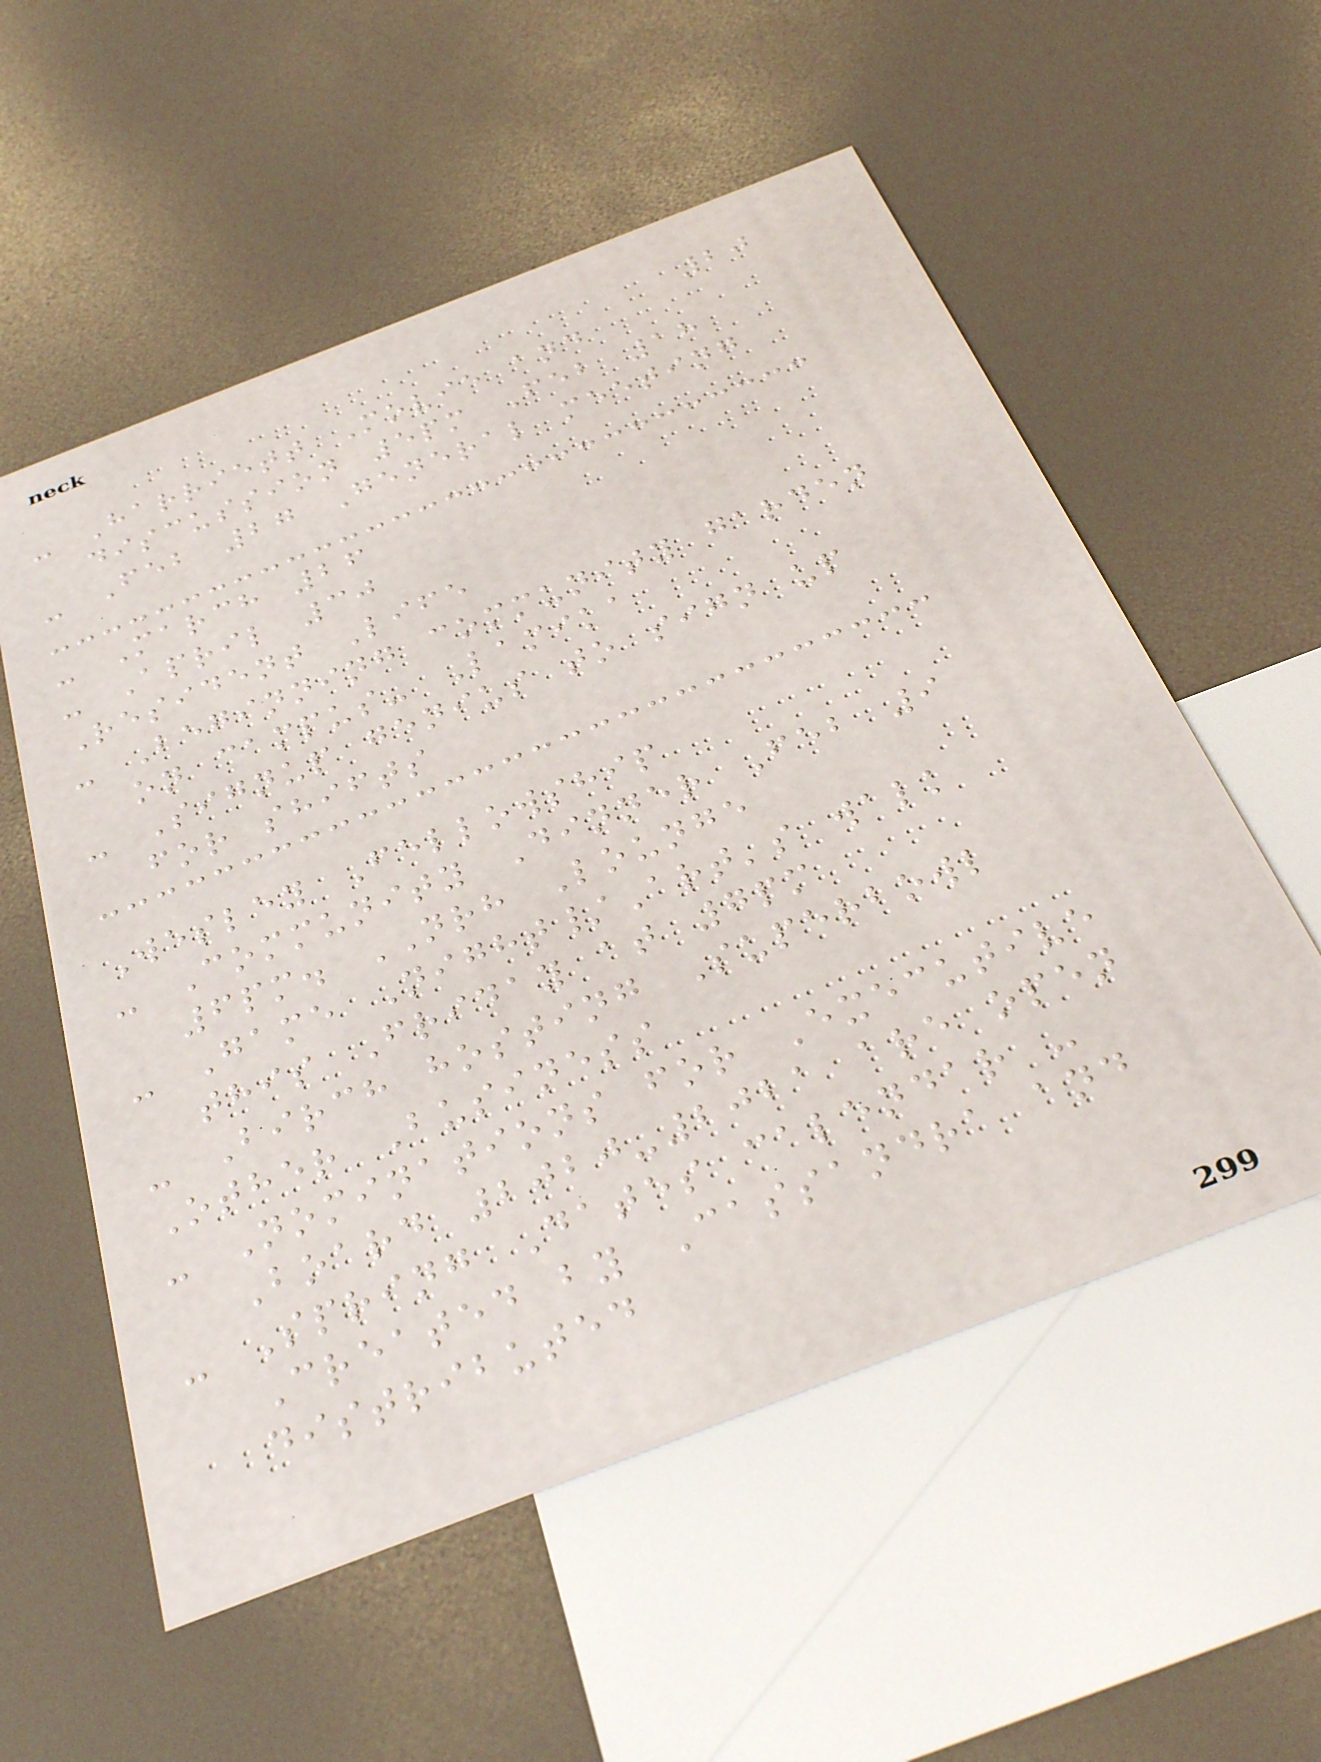20
- Harriett Movie and
discussion 5pm Feb 18
- Feb 27 General meeting
- March 26
- April 30
Resident Life
- Beginning community garden
on campus- Lamika
- Signup genius to sign up
for shifts
Wesley Fellowship
- Community Dinner Feb 9
6pm. NRH Lounge
- Game Night/Art's walk
this Friday at 7pm
- Birch hosting Superbowl
Other Business
- Nominations for Executive
Board 2020-2021 are open
- Spring Dates calendar -
Created by Cassandra and
distributed
